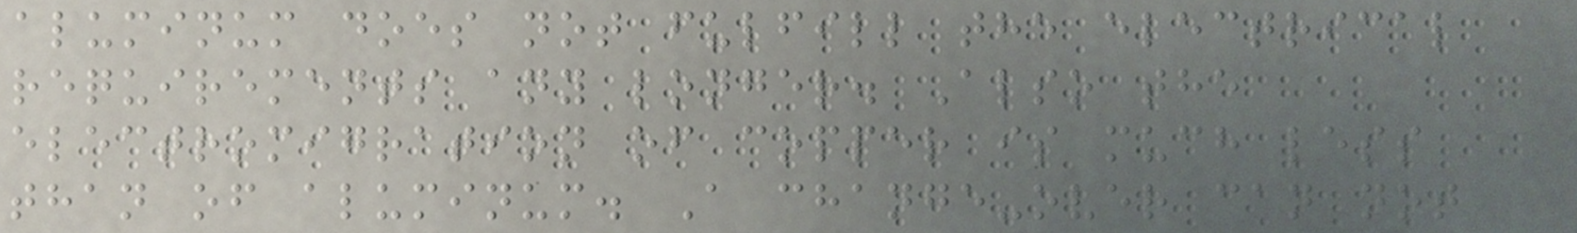aluminum does not fulfill the electrical
requirements any longer. Also the
electromigration of copper is much less
than of aluminum. A change-over can not
